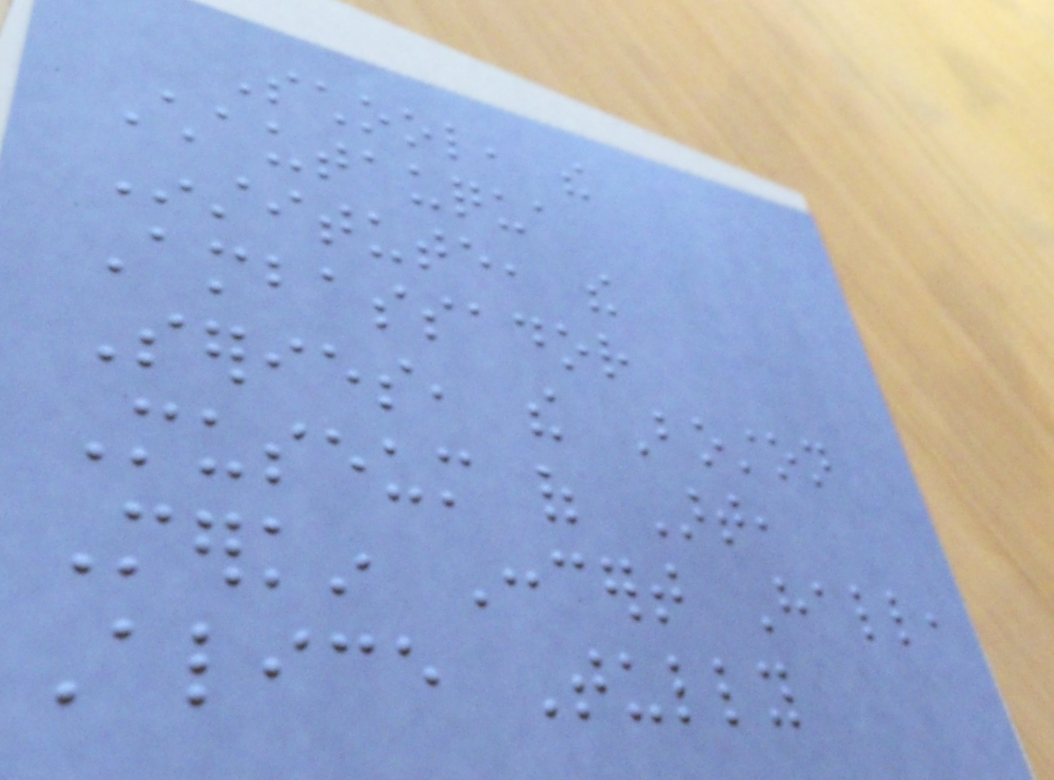School, the
Chautauqua
Institute, the
Ambassador
Series, the Boston
Museum of Art,
Merkin Concert Hall,
Alice Tully
